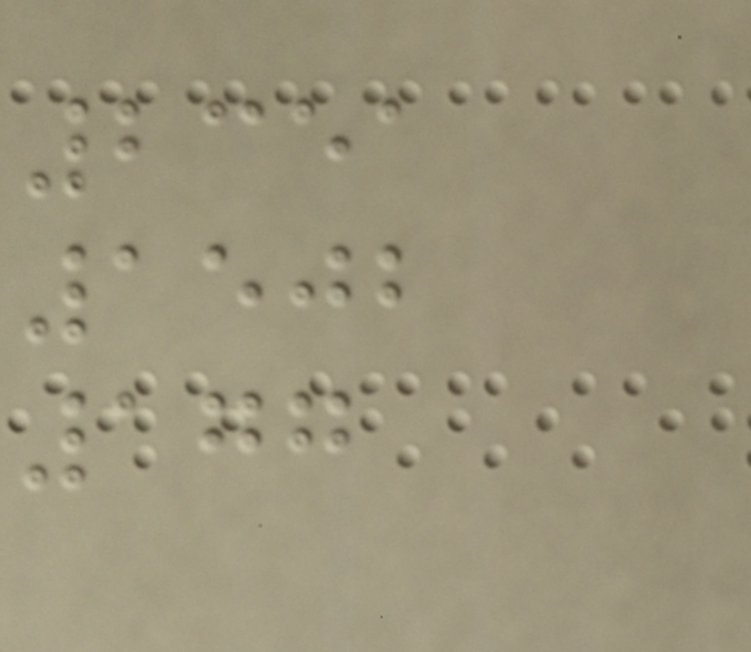2351
1502
177
